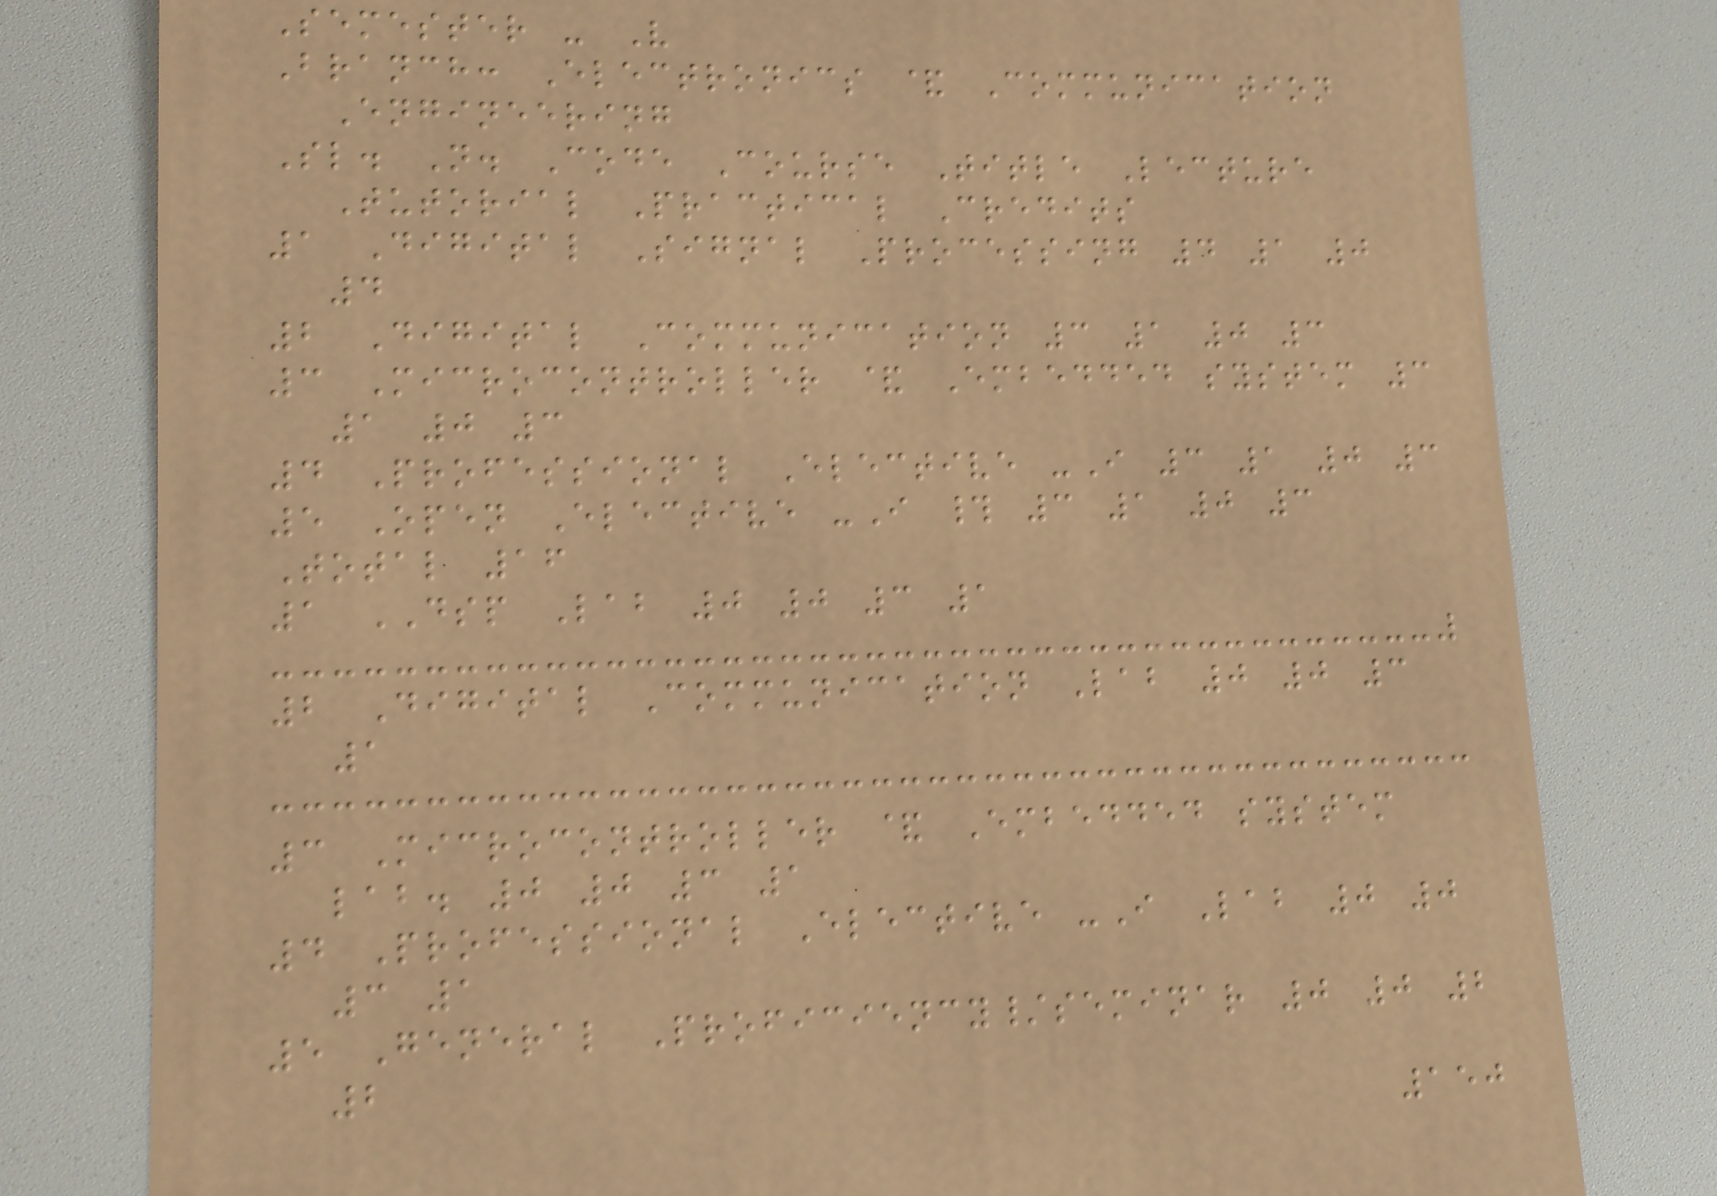Semester - V
Branch: Electronics & Communication
Engineering
Sl. N. Code Course Title Lecture
Tutorial Practical Credits
1 Digital Signal Processing 4 1 0
4
2 Digital Communication 3 1 0 3
3 Microcontroller & Embedded system 3
1 0 3
4 Professional Elective -I 3 1 0 3
5 Open Elective -I # 3 1 0 3
Total 16
1 DSP Lab 0 0 3 1
2 Digital Communication Lab 0 0 3
1
3 Microcontroller & Embedded system
lab. 0 0 3 1
4 Professional Elective -I Lab 0 0
3 1
5 General Proficiency/seminar 0 0 2
2
150
